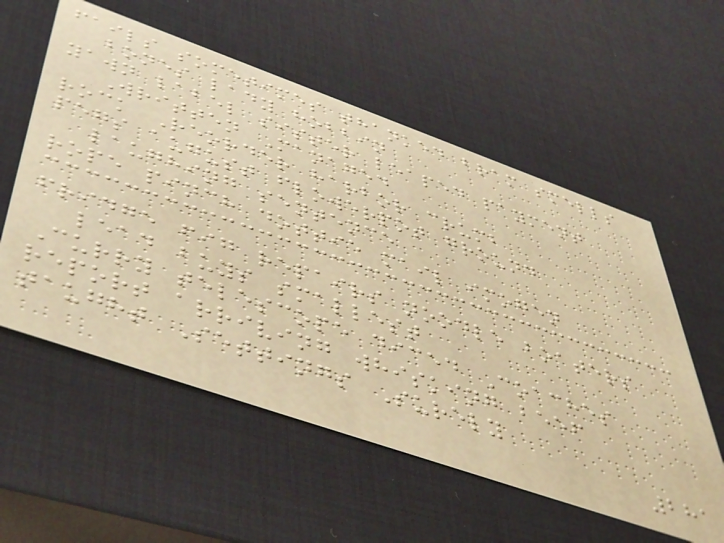fails sometimes thanked bram smells
bones lady hobbin
yawn label sister leaped payment
Written Managed
rock Reorder harbor crumb
pegs august flowerpot ground
laughing sentence
rope pinch dottie mail imogen
fridge fig repairs noodle boaters
lead buys smallest
Curry telescope diced Coaches
report arriving whisking beef
taught Settings Surely
281
